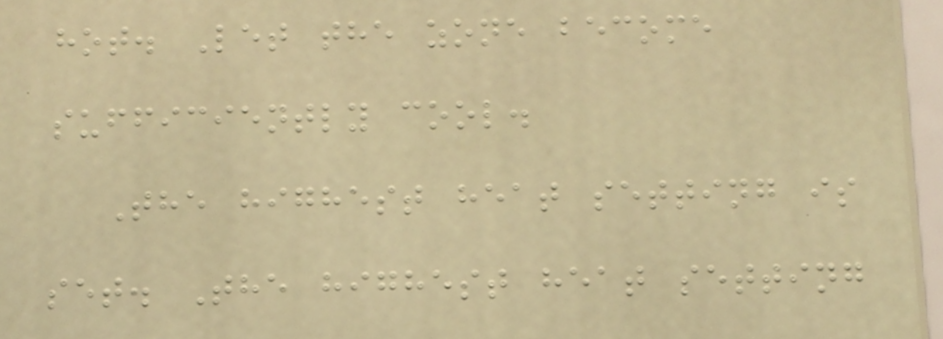hot. Let the zone become
sufficiently cool.
The highest heat setting is
set. The highest heat setting
